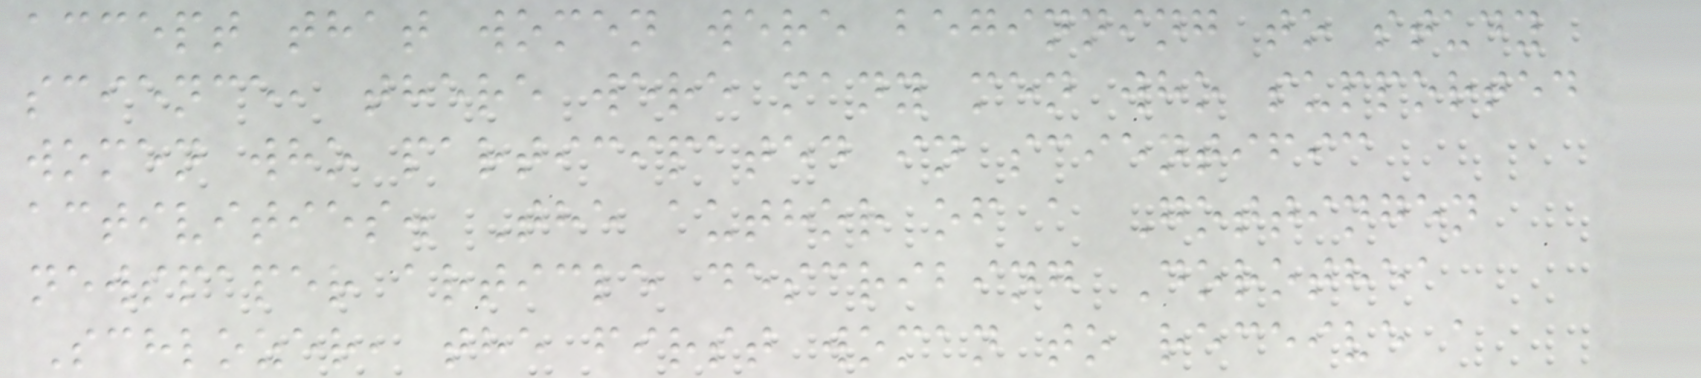accept that women were beginning to study
science, there were many men who supported
women who participated in scientific
activities. The author of a Gottingen
newspaper article describing Dorothea
Schlozer, the first woman to receive a
